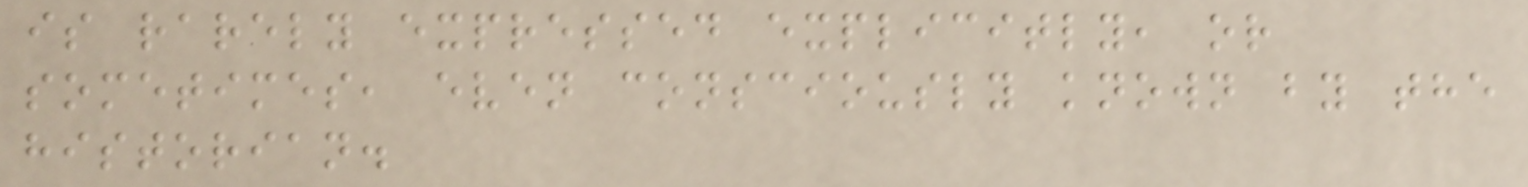is rarely expressed explicitly, or
sometimes, even consciously known by the
historian.
